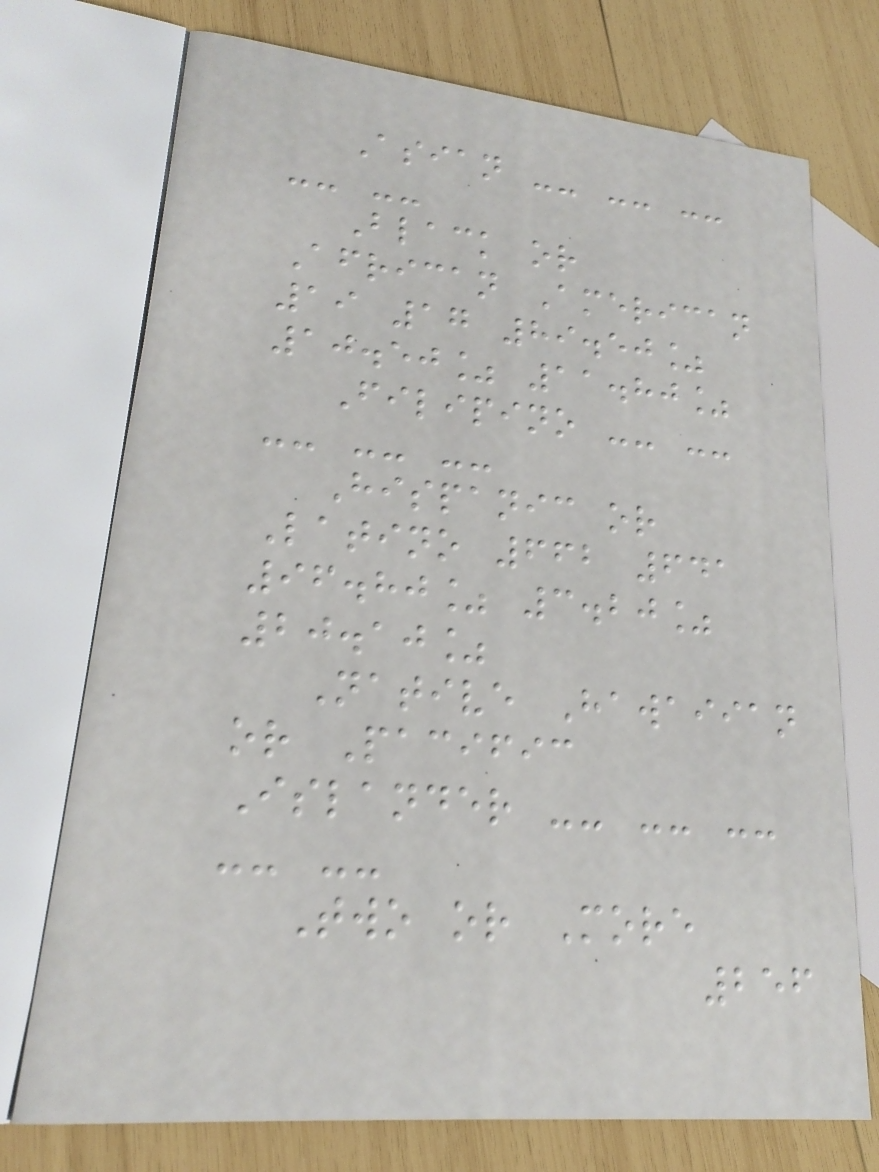Asian -- -- --
-- --
Black or
African American
19 17 89.50%
10.50% 11.80%
Filipino -- --
-- -- --
Hispanic or
Latino 662 641
96.80% 3.20%
20.10%
Native Hawaiian
or Pacific
Islander -- -- --
-- --
Two or More
256
